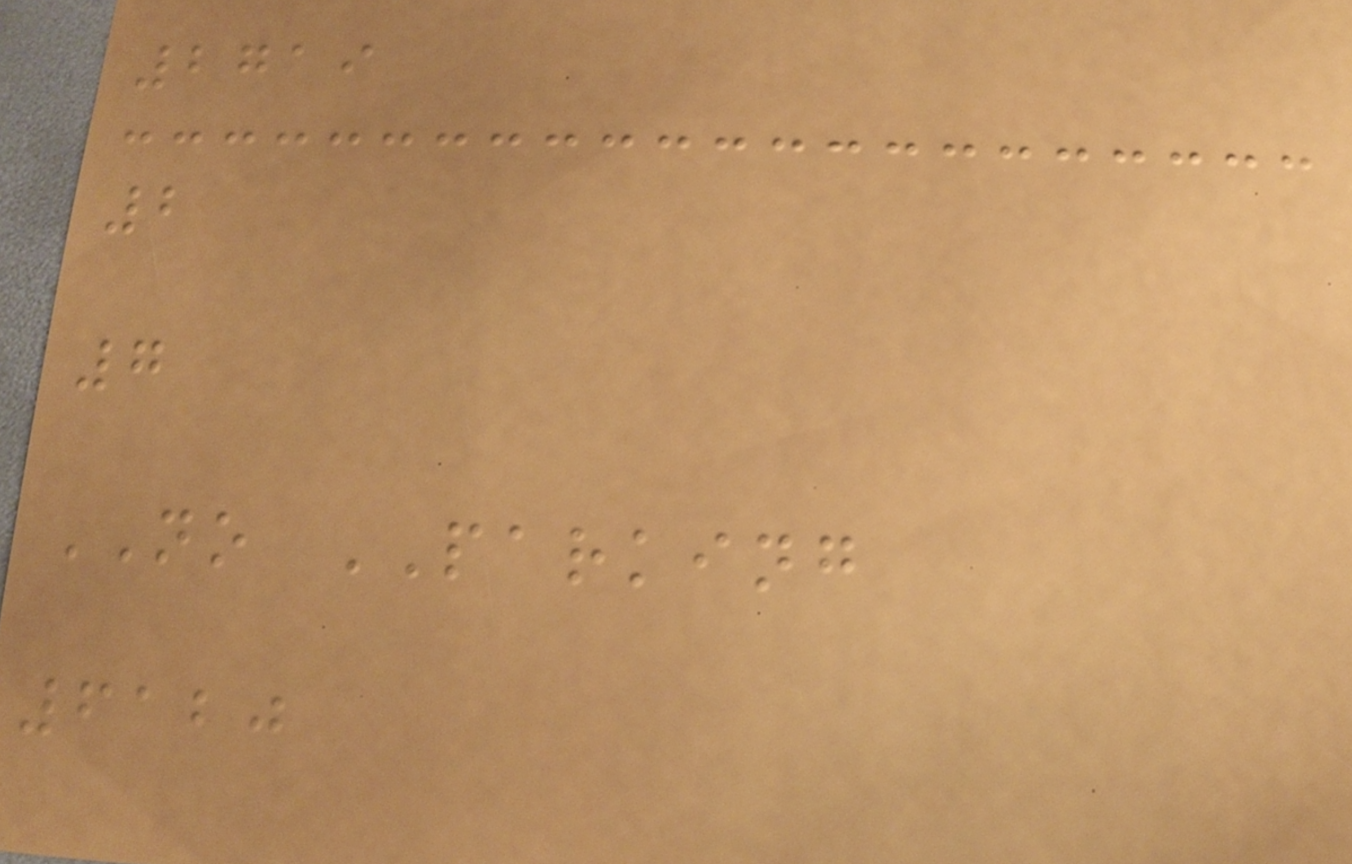2719
2
7
NO PARKING
6120
